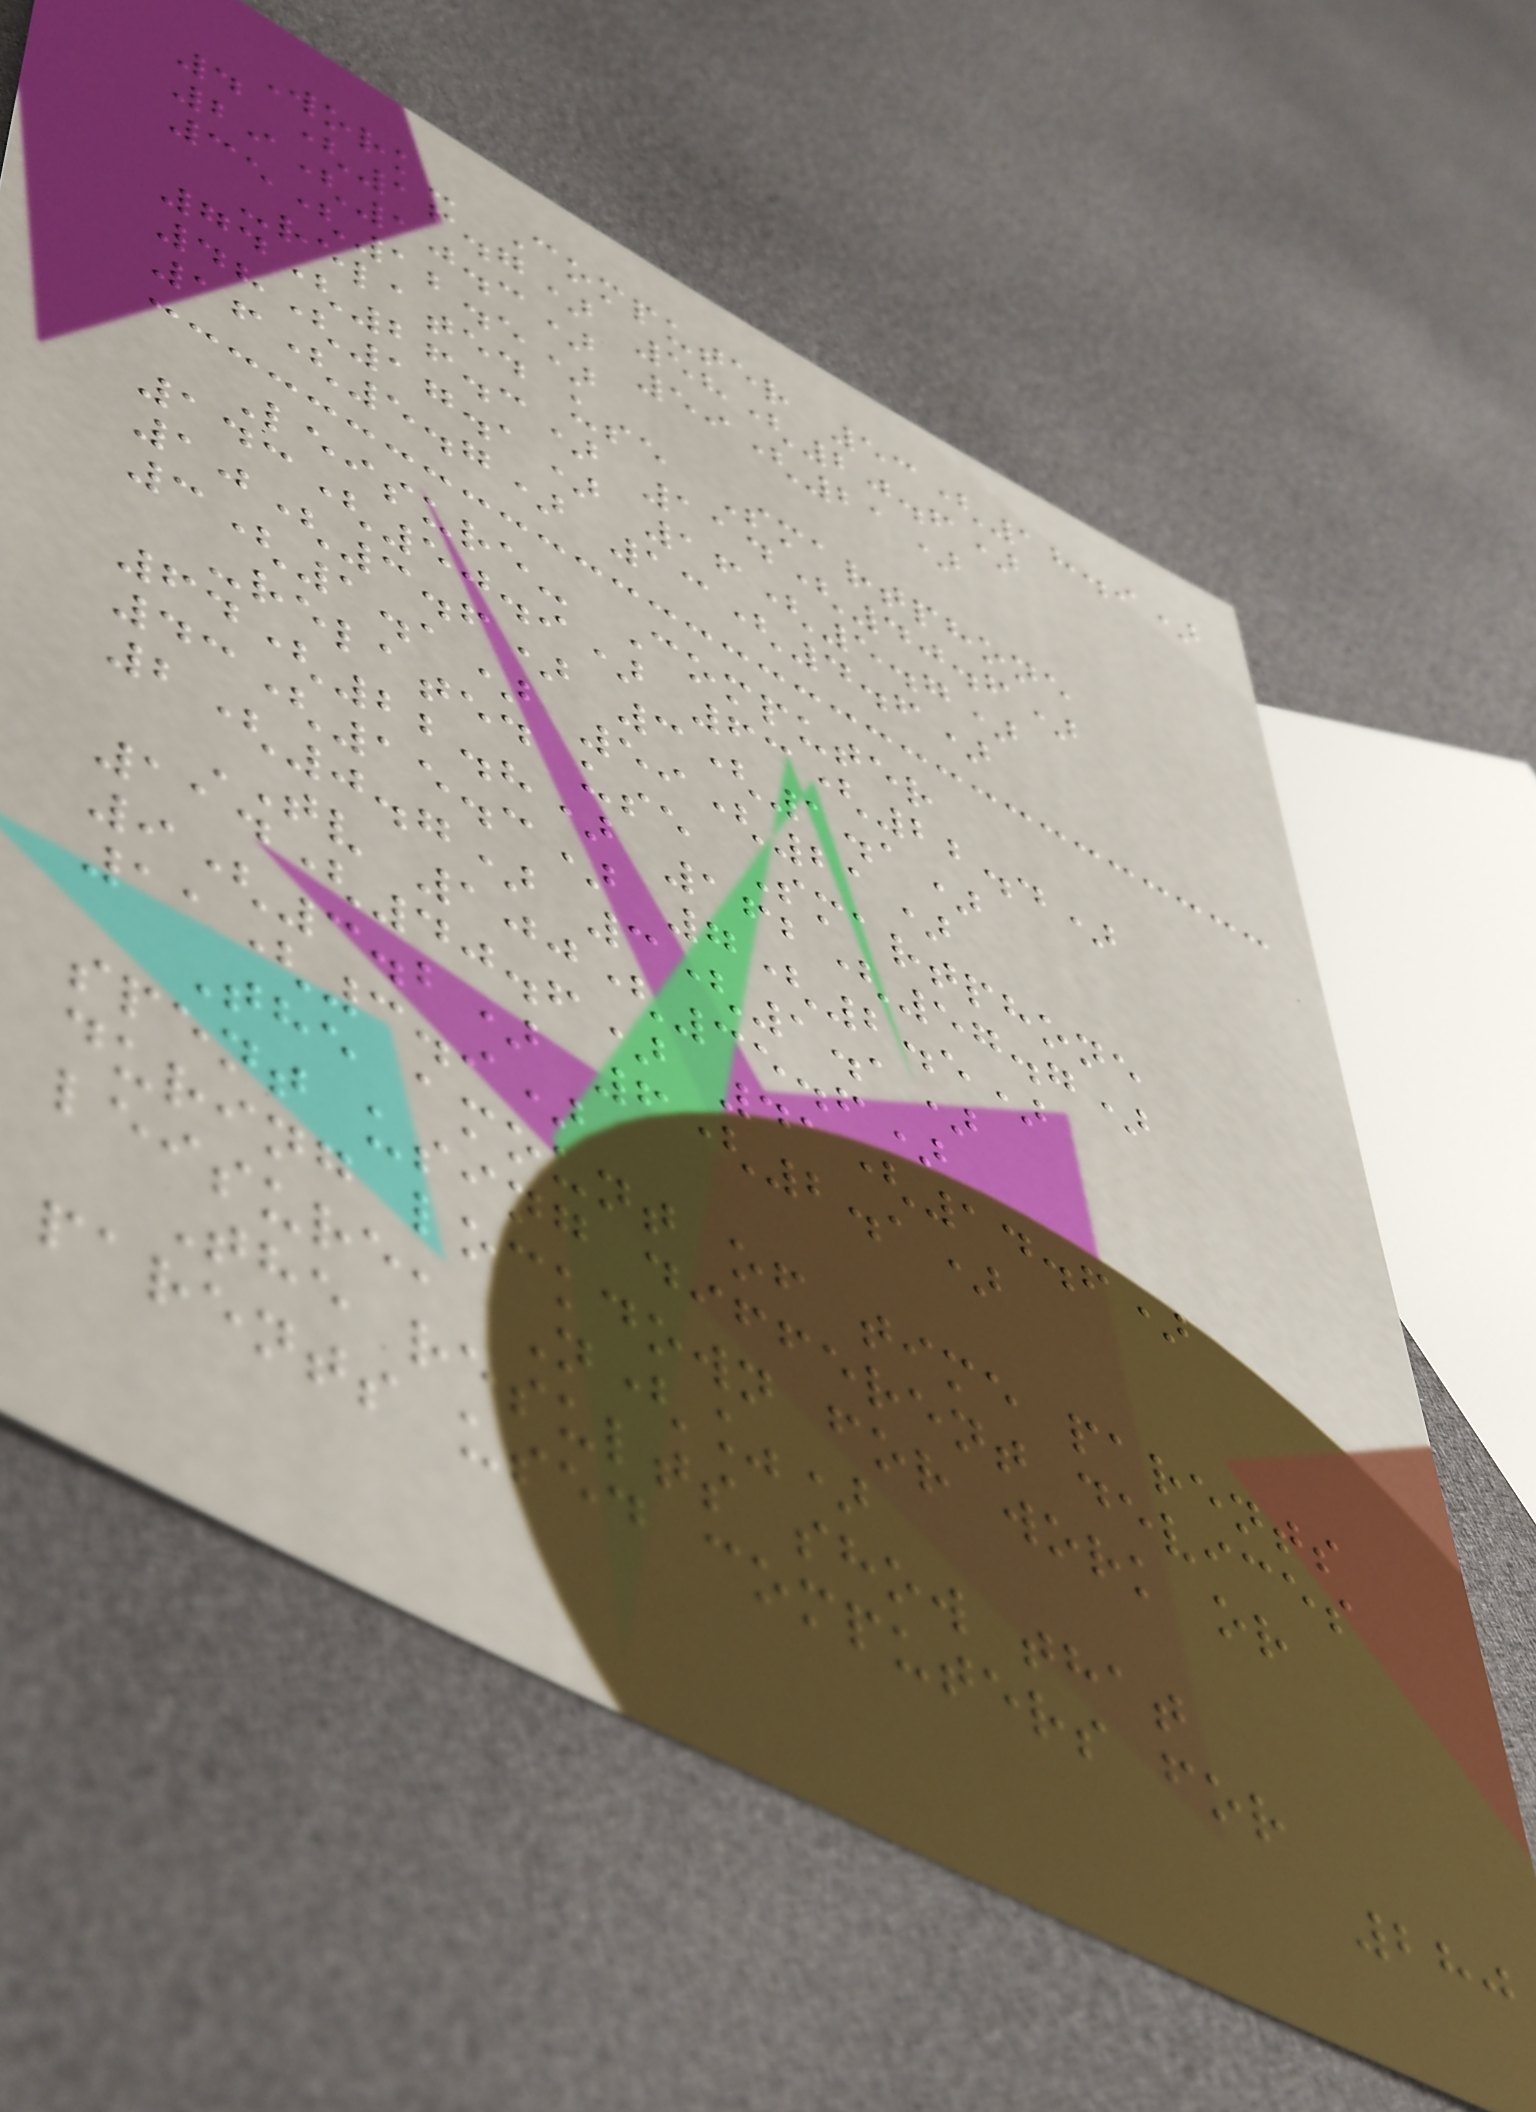Work- Computer 53(18.9)
4 (16.7) 58(20.6)
29(10.3) 59(21)
35(12.5)
-related use Smartphone
74(26.3) 114(40.6)
48(17.1) 16(5.7)
16(5.7) 13(4.6)
Leisure- Computer
143(50.9) 63(22.4)
10(3.6) 3(1.1)
3(1.1) 59(21)
-related use Smartphone
64(22.8) 162(57.7)
43(15.3) 7(2.5)
2(0.7) 3(1.1)
TV 100(35.6)
114(40.6) 41(14.6)
9(3.2) 6(2.1)
11(3.9)
The amount of time parents
spent using different devices
during lockdown for work or
leisure, N(%)
The results show that
parents used computers for
280
